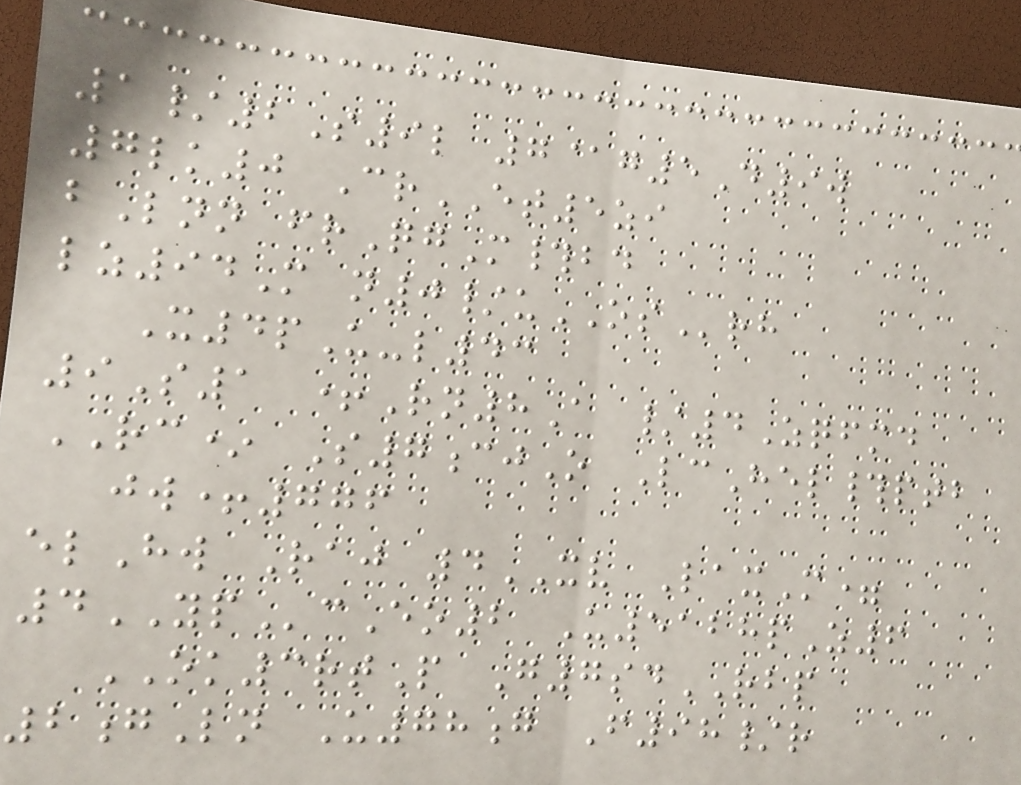1/2S9l 7@g5D9w
7lk0 CrET5zi
bLnn frQgM#bd
lz94M n0/uOSrh
X4pU-l43
9S1 +Rn8A /4Zqfmd
RC* S7cjO LcHel#ptb
jw+776
elHw Raj 4XV LaxM=
4YPcEo2 U5128pZ6
OK3rtP G7sdRBP
2gLn U78g F98/r
